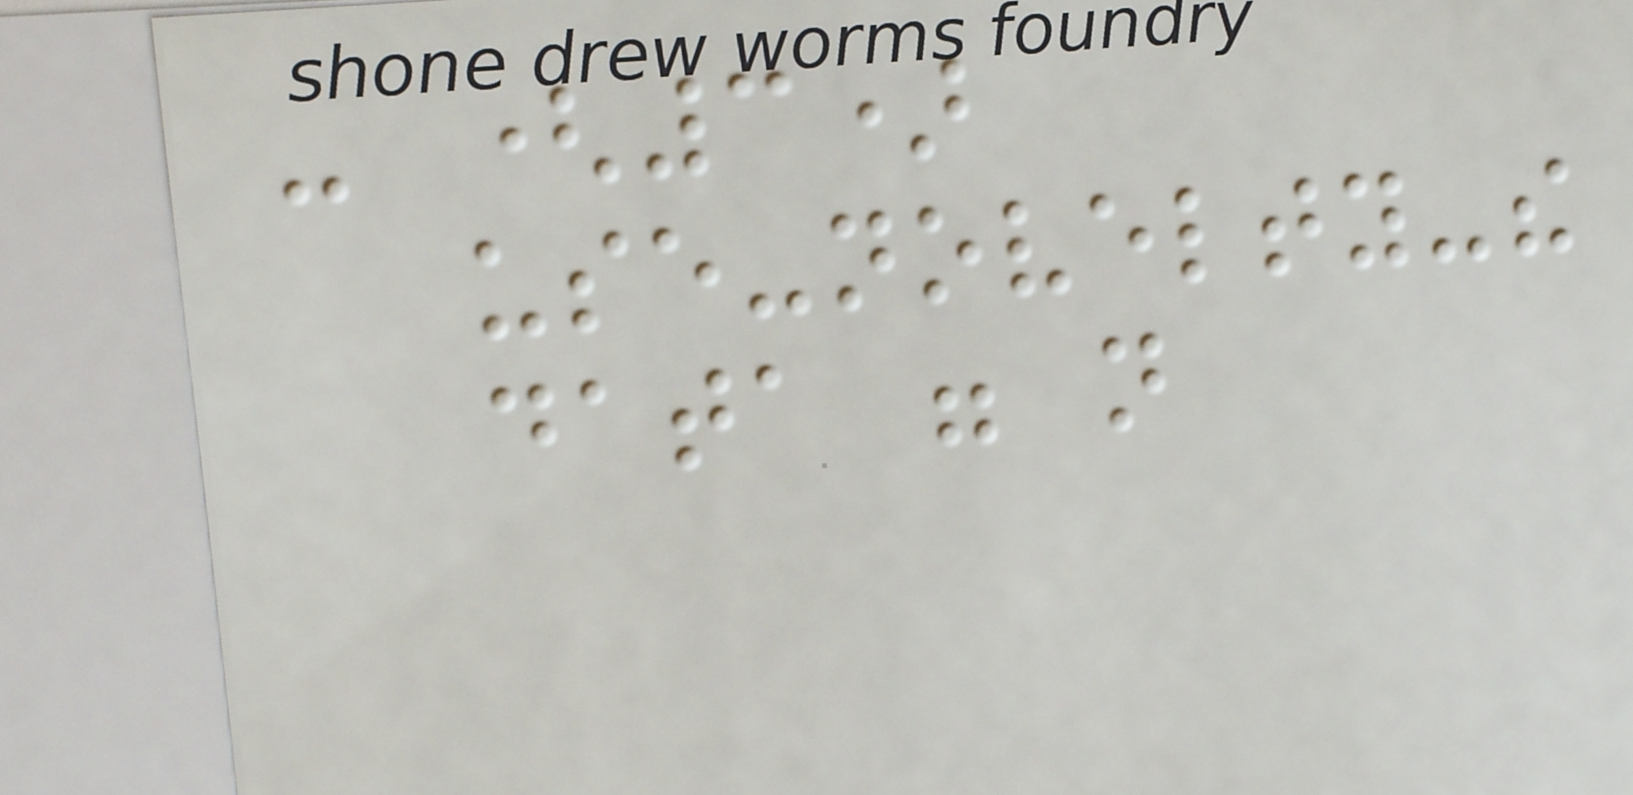- (3)
use-novelty-the
data were not
